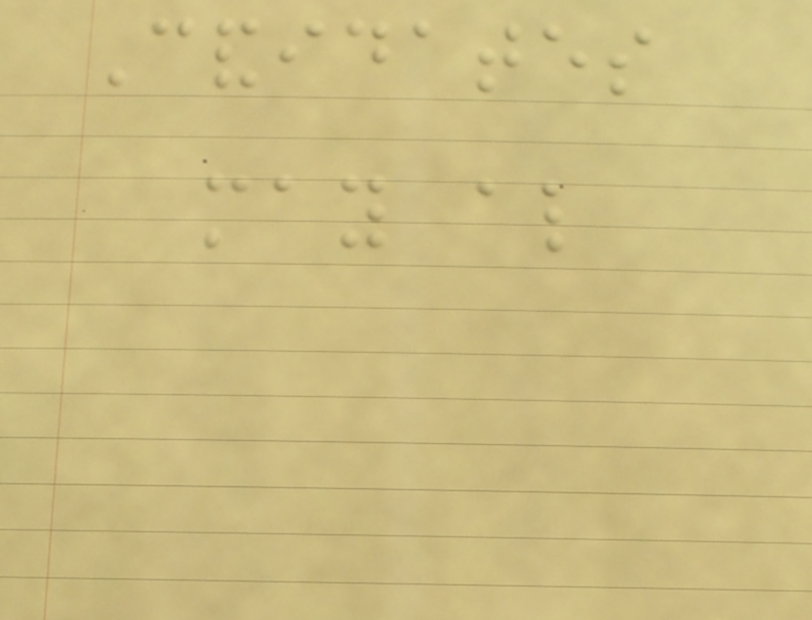Candidates
may also
